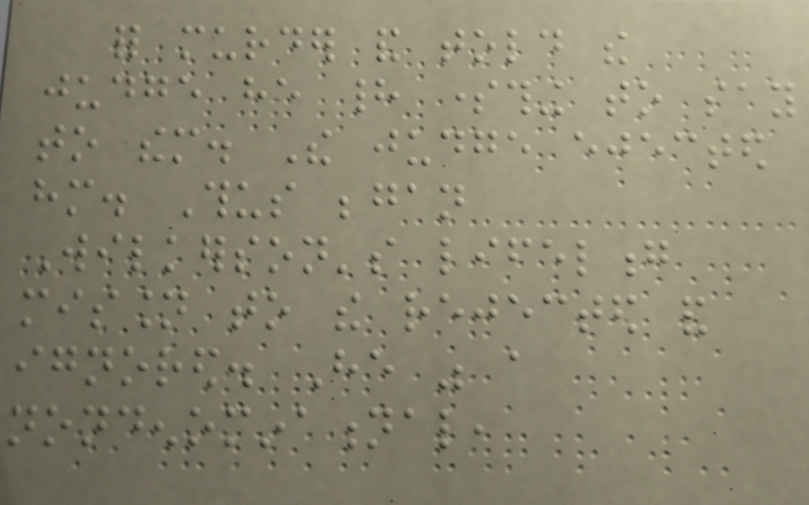for murder and told the
judge he had something to say
to them. The judge ejected
him. Thus began
Wilkerson's lifelong
mission to the rejected and
ignored. He was a
nondenominational,
